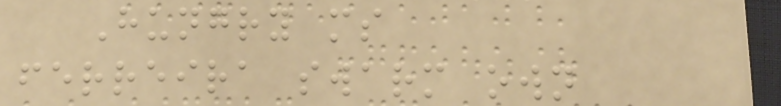Hungry ms
ferreira swarm own
